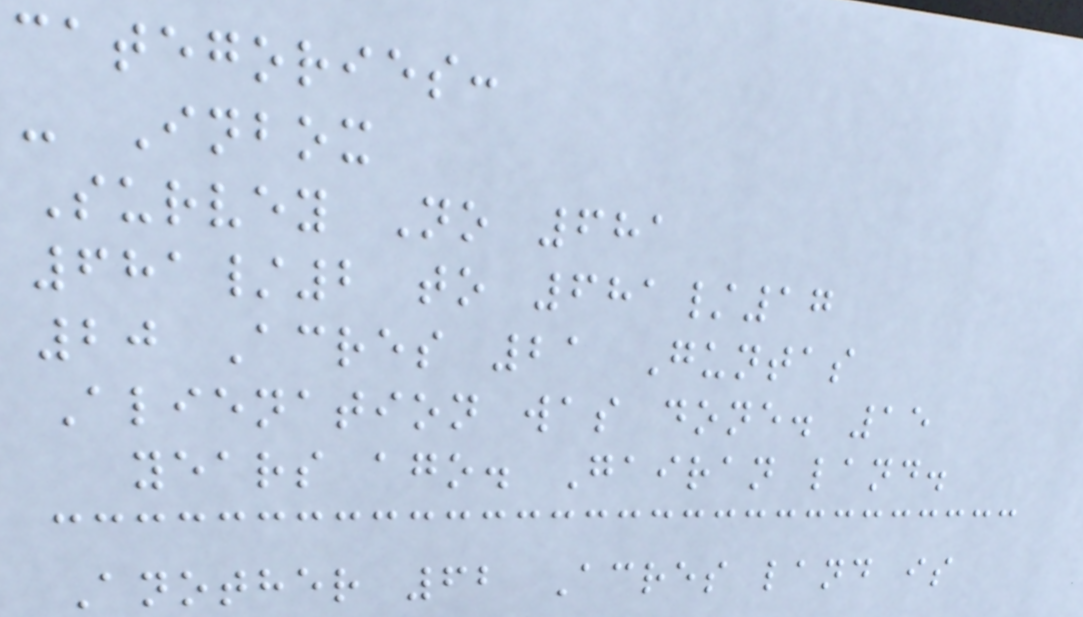categories:
- Inbox
Survey No 681
681/2 to 681/17
20 Acres 21 Guntas
Alienation was done. 15
years ago. Gairan land.
Another 62 Acres land is
